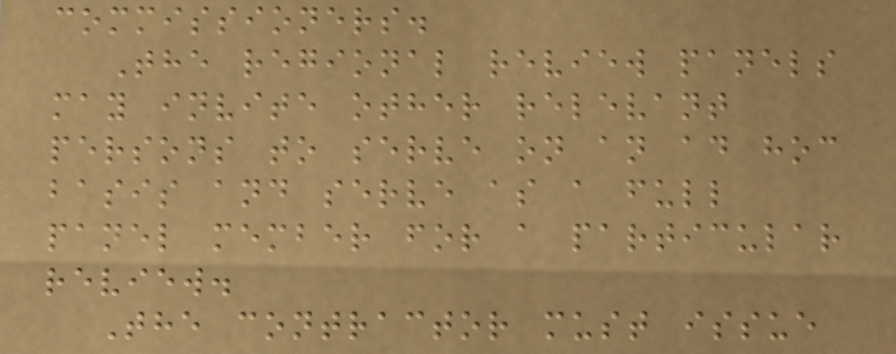commissioners.
The regional review panels
may invite other relevant
persons to serve on an ad hoc
basis and serve as a full
panel member for a particular
review.
The contractor must issue
